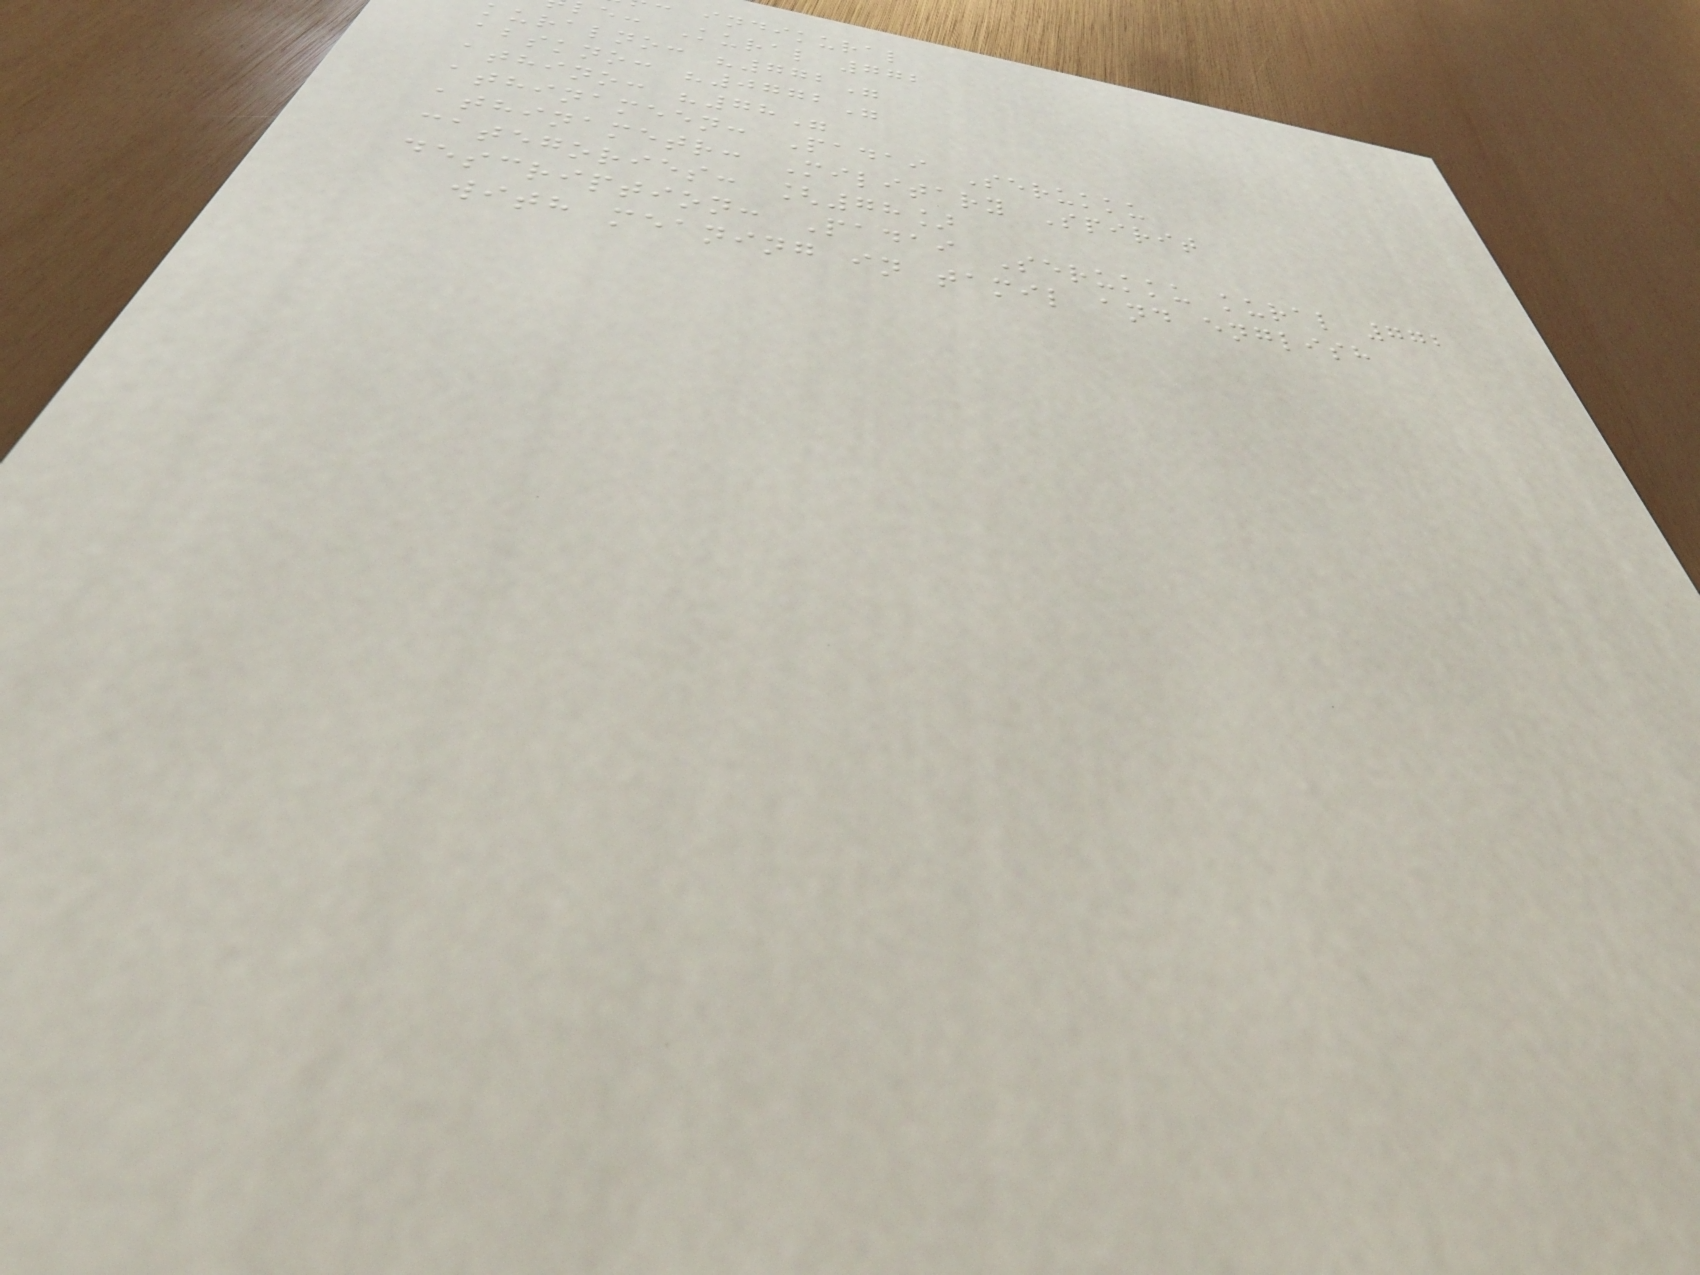indikural
e: Kural 772
kuralno: "772"
abskno: "0772"
athino: "78"
athinameen: Padai Serukku
athinametr: Military Spirit
categories: [78]
description: Padai Serukku kural 772
with meaning in tamil and english
